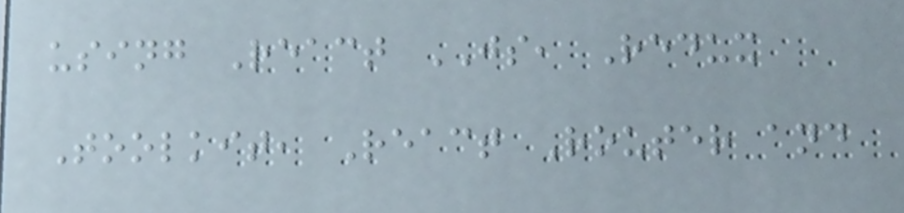using React JS, Redux
Toolkit, React Router and
